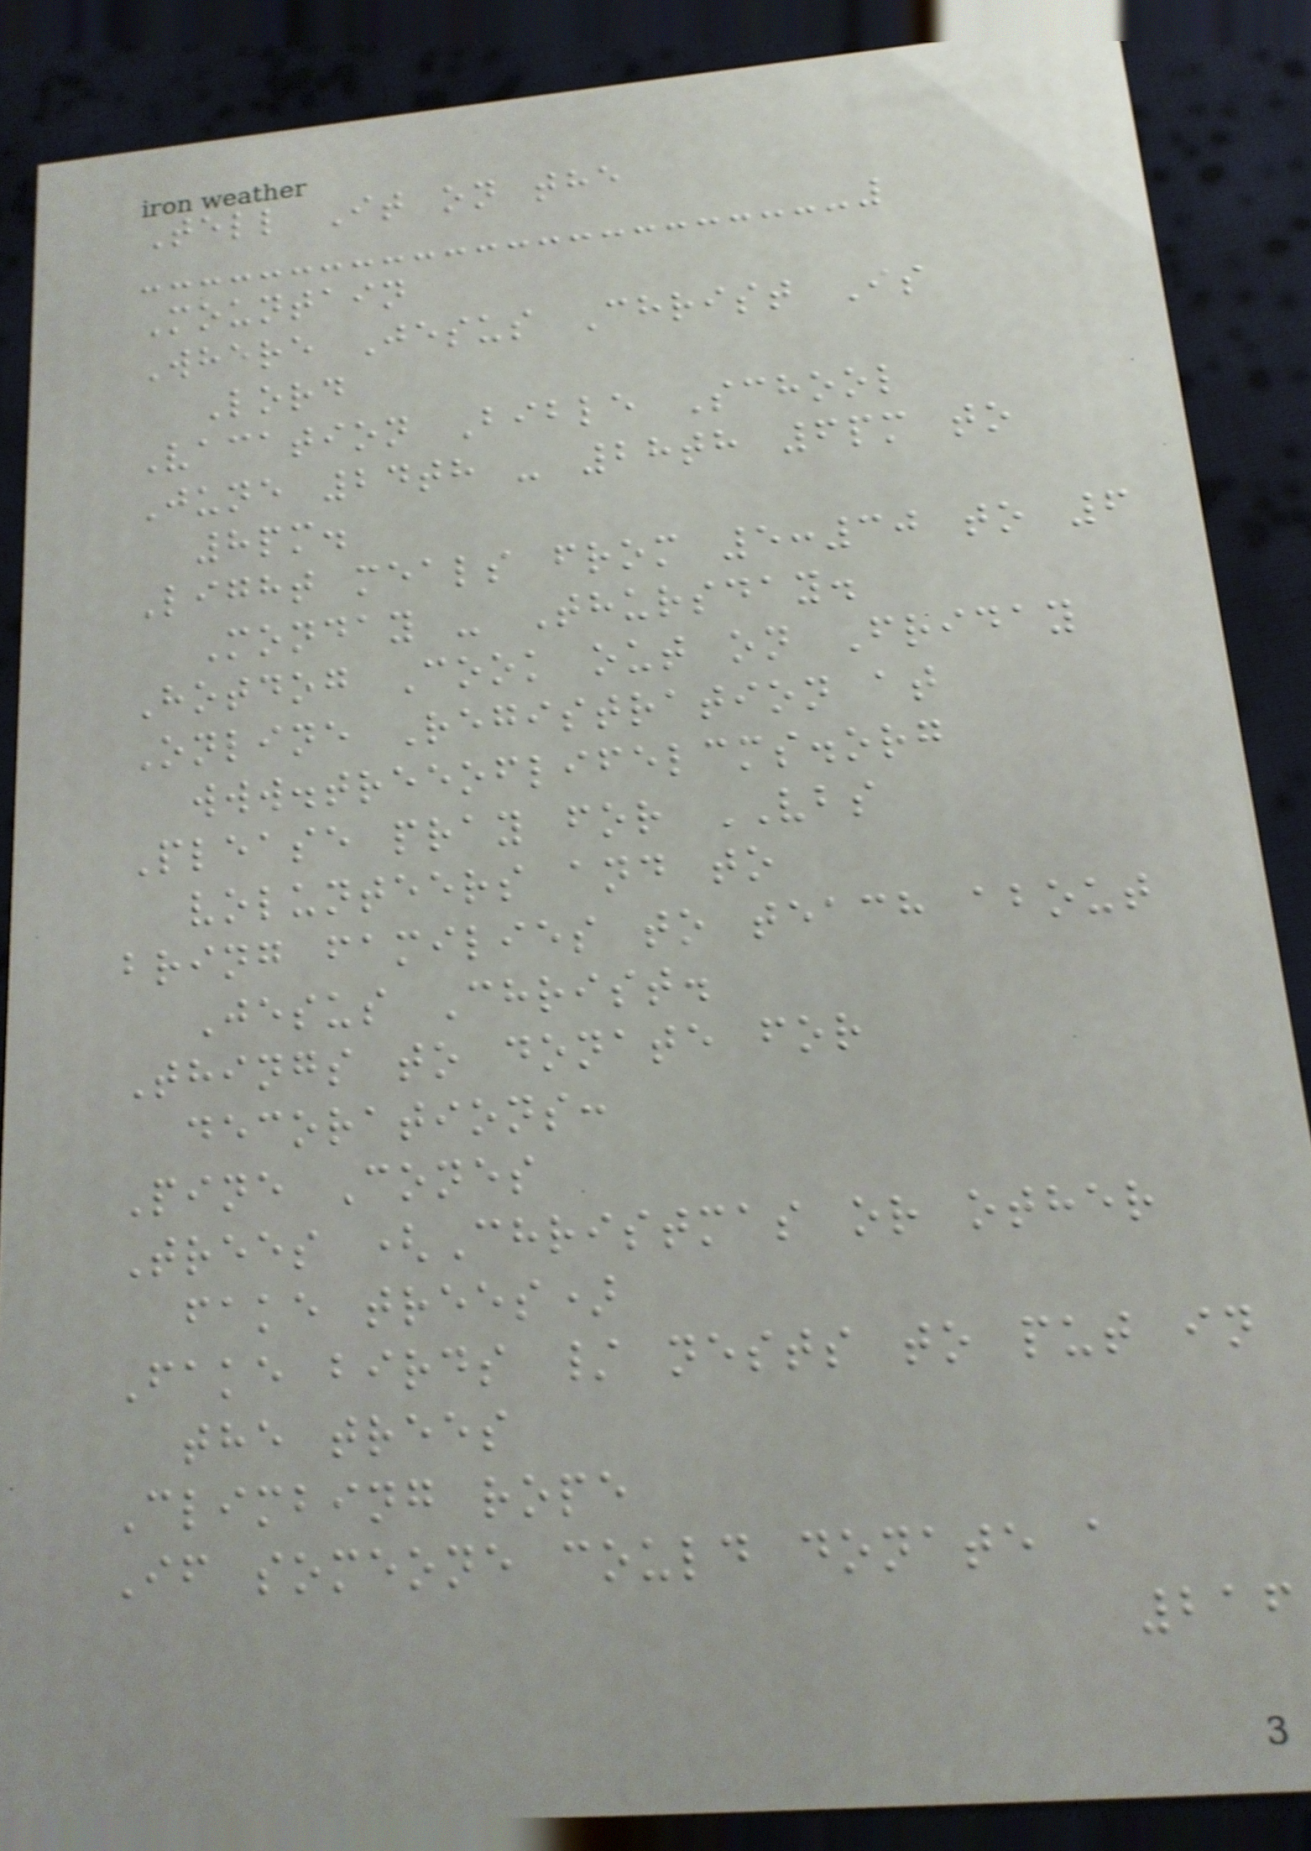Tell It on the
Mountain
Where Jesus Christ Is
Lord
Vacation Bible School
June 24th - 28th 6pm to
8pm.
Light meals from 5:30 to 6
Monday - Thursday.
Hotdog Cook out on Friday
Online Registration at
www.treeoflifelcms.org
Please pray for VBS
volunteers and to
bring families to teach about
Jesus Christ.
Things to donate for
decorations:
Pine Cones
Trees (Christmas or other
fake trees)
Fake birds / nests to put in
the trees
Climbing rope
If someone could donate a
216
